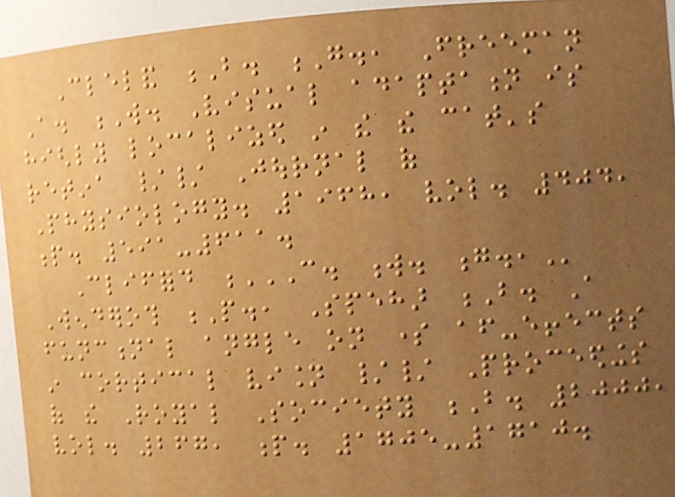Cleland B. G., Freeman
A. W. Visual adaptation is
highly localized in the the cat's
retina // Journal of
Physiology. 1968, vol. 404,
p. 591-611.
Clifford C. W. G.,
Wenderoth P., Spehar B. A
functional angle on some after-effects
in cortical vision // Proceedings
of the Royal Society B. 2000,
vol. 267, p. 1705-1710.
